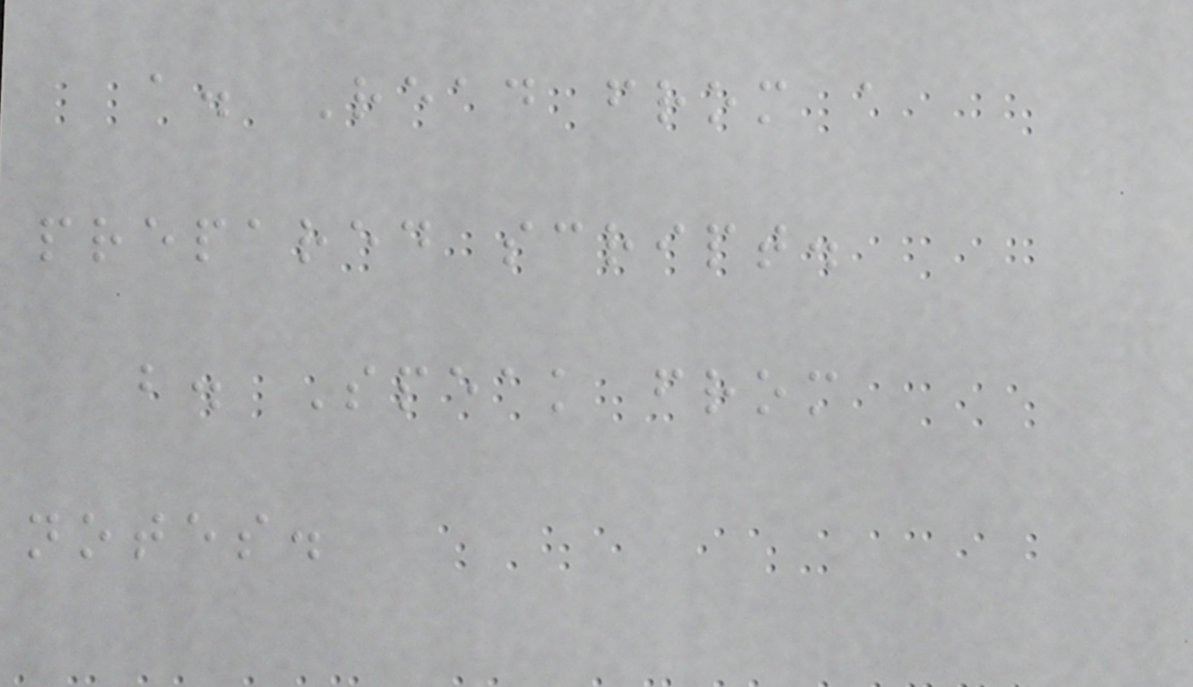a. Read from a
prepared script.
b. Speak from
notes.
